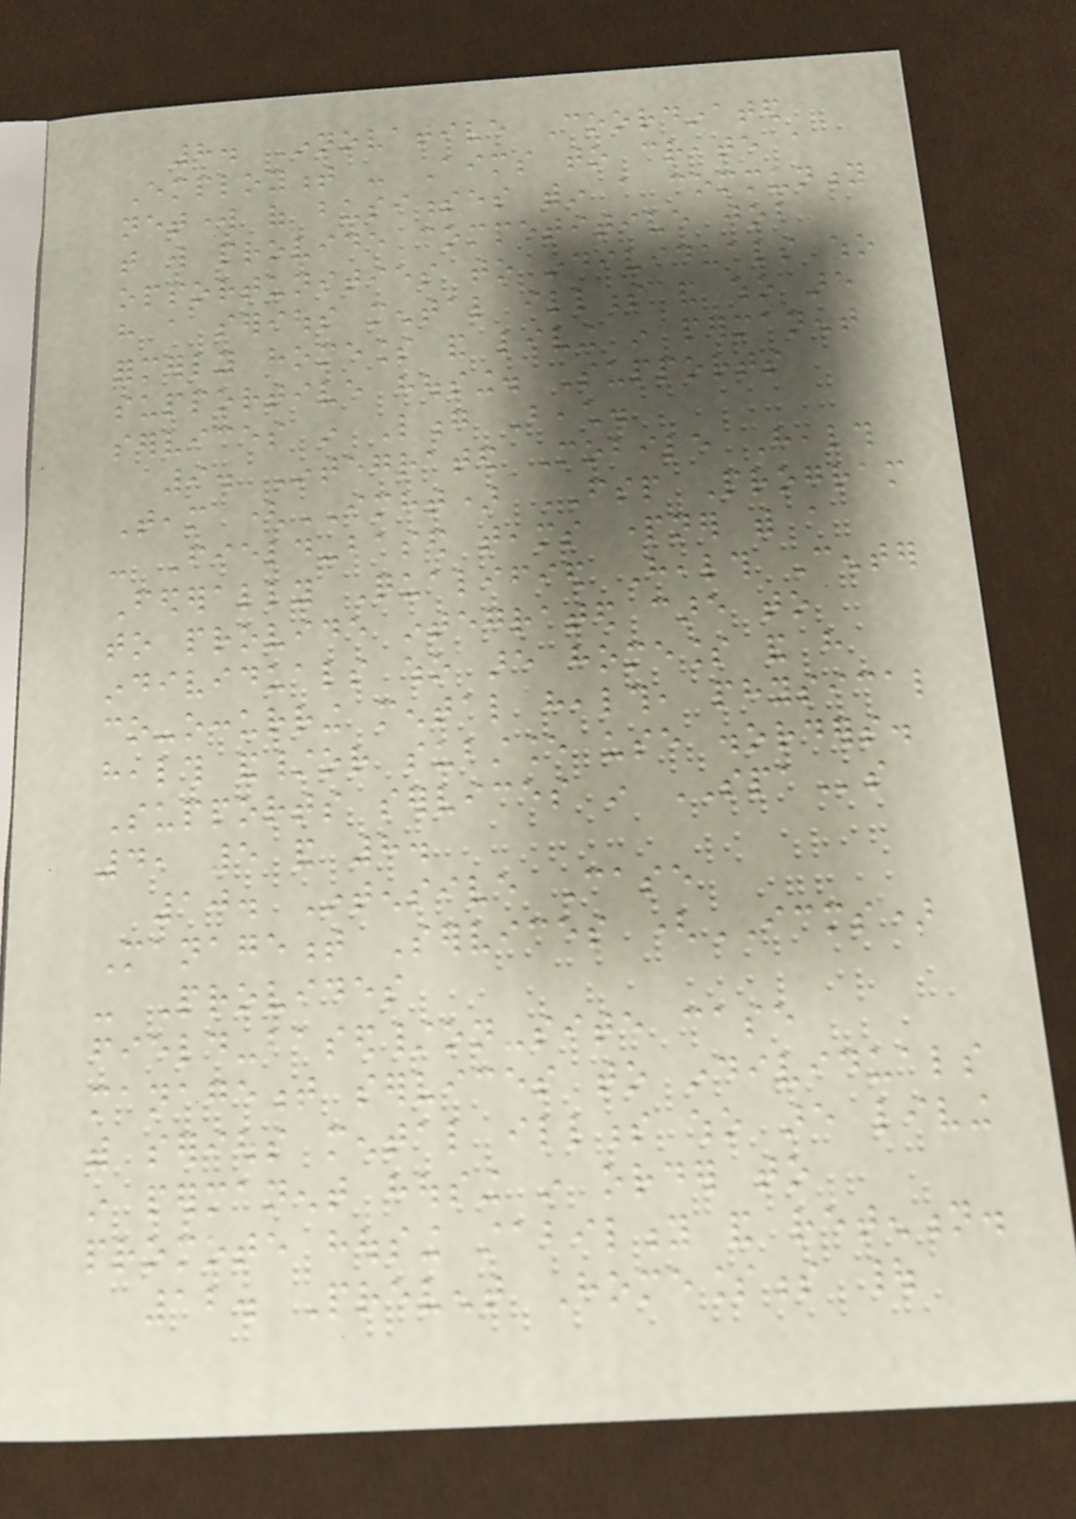8. Innovative Coordinated
Employment - Aims to create a
network of businesses within a community
that will provide competitive job
opportunities to individuals who
have a serious mental illness and who are
formerly homeless and living in permanent
supportive housing. Supports
services in Long Beach.
9. Integrated Mobile Health
Team (IMHT) FSP Program
- Field-based teams partner with a
Federally Qualified Health Center
to provide integrated care to
individuals who are homeless and have
co-occurring mental health, physical
health and/or substance use disorders.
Supports services in SPAs
4, 5 and 8.
10. Intensive Case
Management Services (ICMS)
- Provides
field-based/on-site case
management services to individuals
with serious mental illness who are living
in permanent housing in order to
promote housing stability and retention.
12. Prevent Homelessness |
